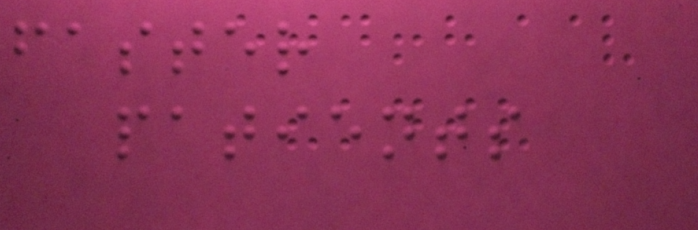faster
patients
